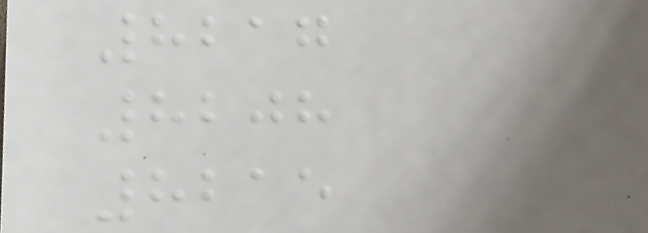8217
8208
8215
